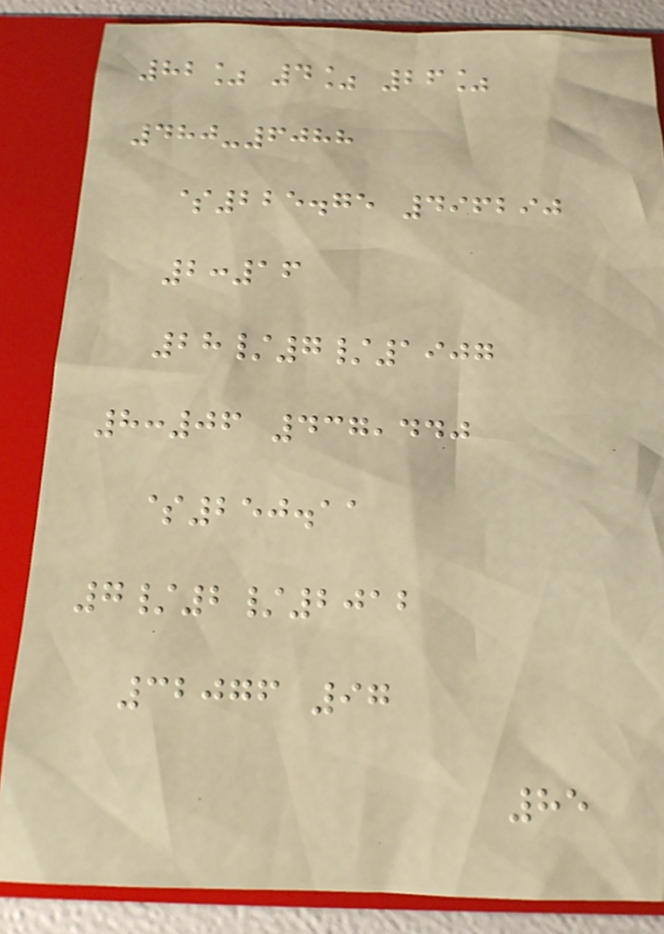82% 4% 26%
480-6088
$225.75 496290
2:16
28/7/1907
8:06 437,440
$250.11
7/2/2012
32076 97
85
